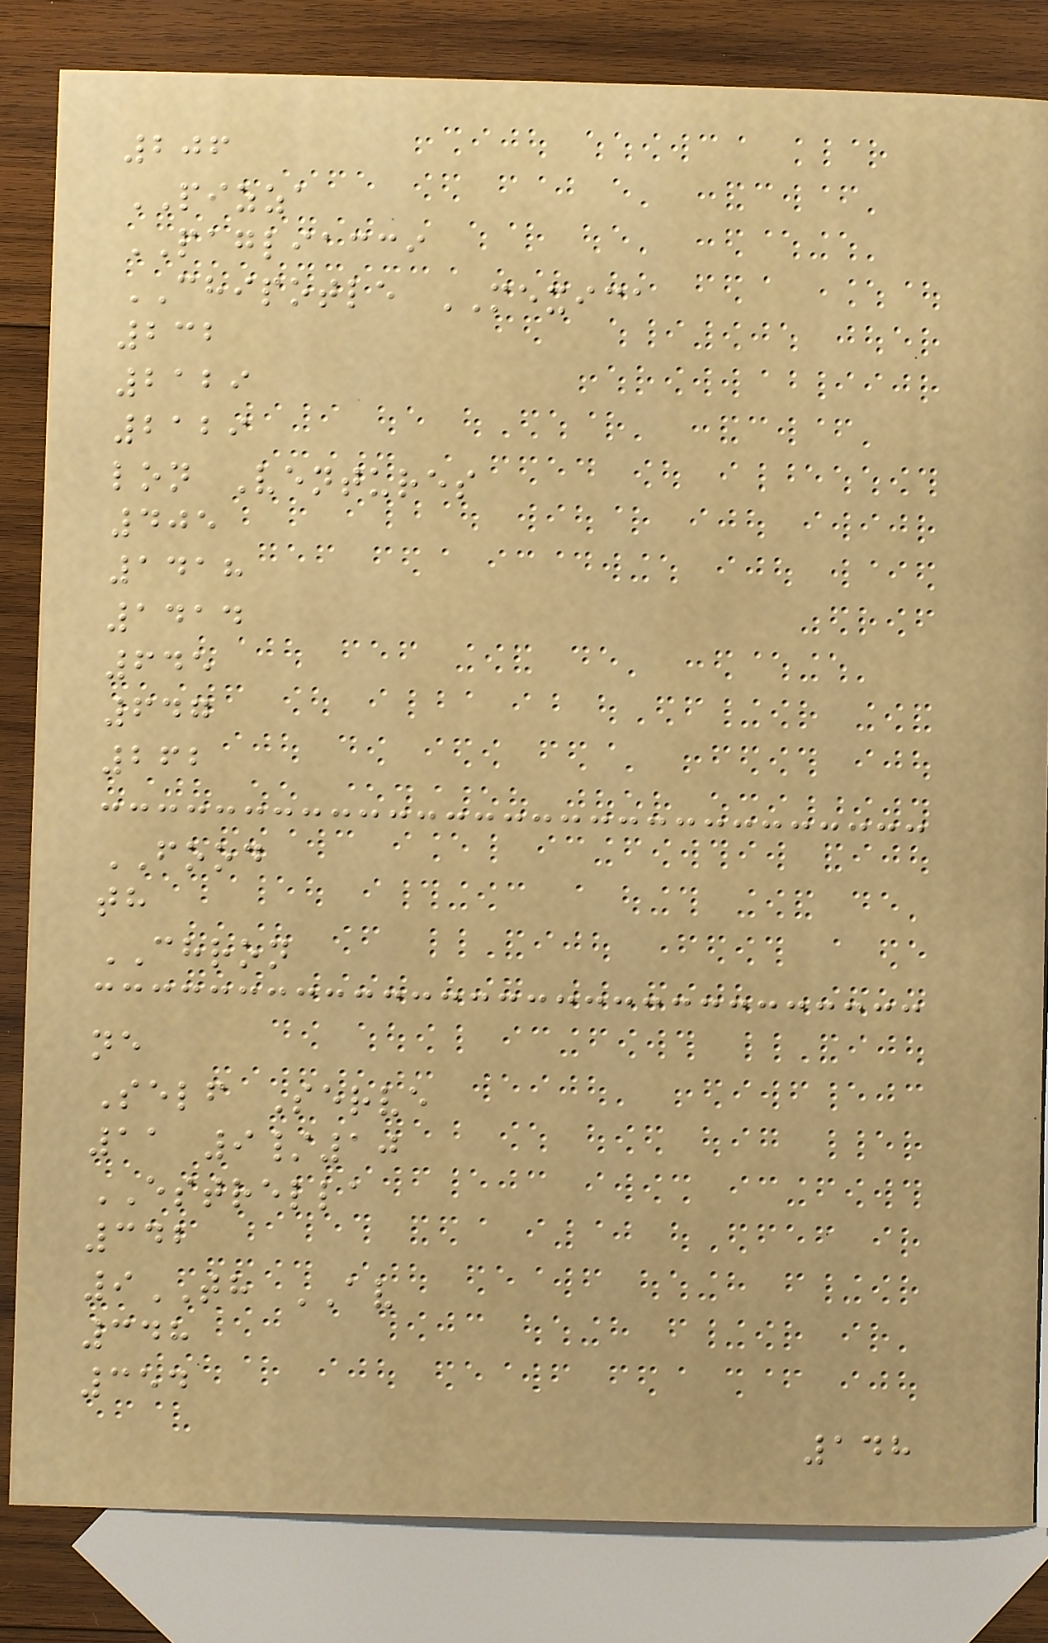206
PIZZA
PAGLIACCI
CHIPOTLE MEXICA
232
2129
2129
lon Ventures
405
1418
1414
645
647
262
FOOD
th
CHRON
ne
Self Serve
11 9/10
ESTRELLA
342
9TH AV
348
354
148
